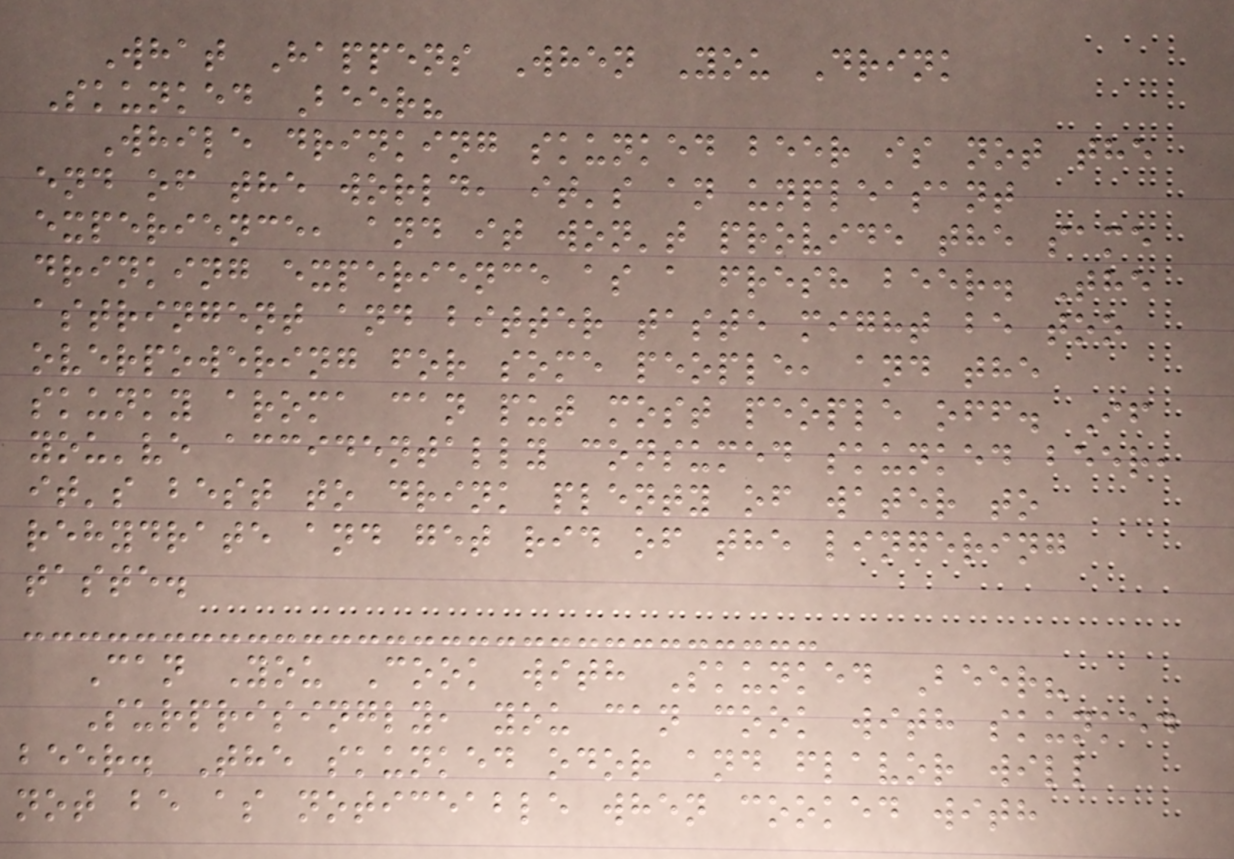What Happens When You Drink
Skunked Beer?
While drinking skunked beer is not the
end of the world, it's an unpleasant
experience, and it won't provide the same
drinking experience as a fresh beer. The
astringent and bitter taste might be too
overpowering for some people, and the
skunky aroma can put most people off. If
you've accidentally consumed skunked beer,
it's best to drink plenty of water to
rehydrate and get rid of the lingering
taste.
Can You Cook with Skunked Beer?
Surprisingly, you can cook with skunked
beer. The skunked odor and flavor will
not be as noticeable when cooked with
